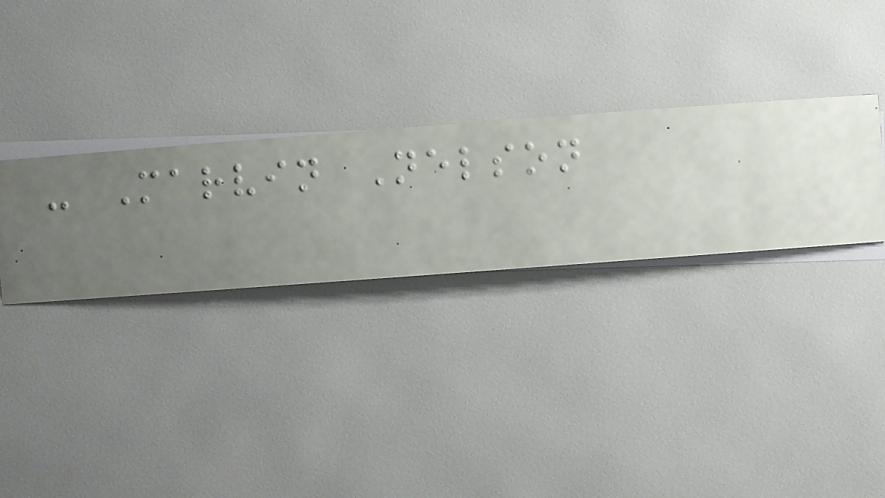- Marvin Nelson
